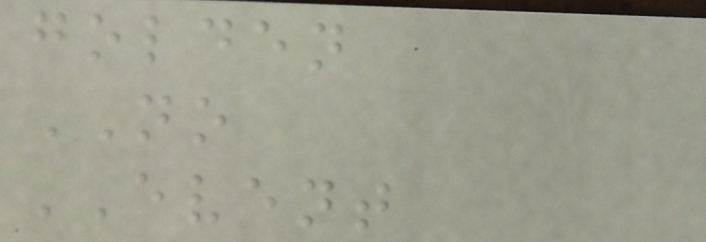golden
NO
EVENT
